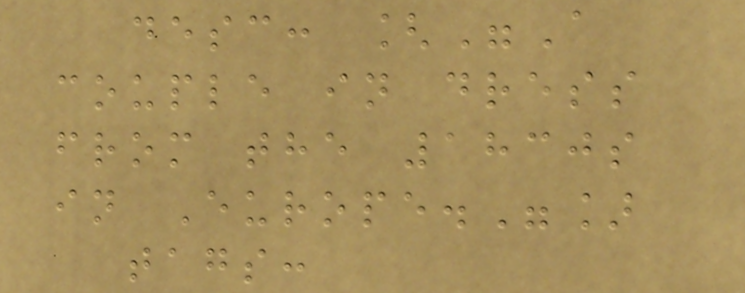desc: ["A
couple in dress
from the 1830s
in Europe."]
tags:
